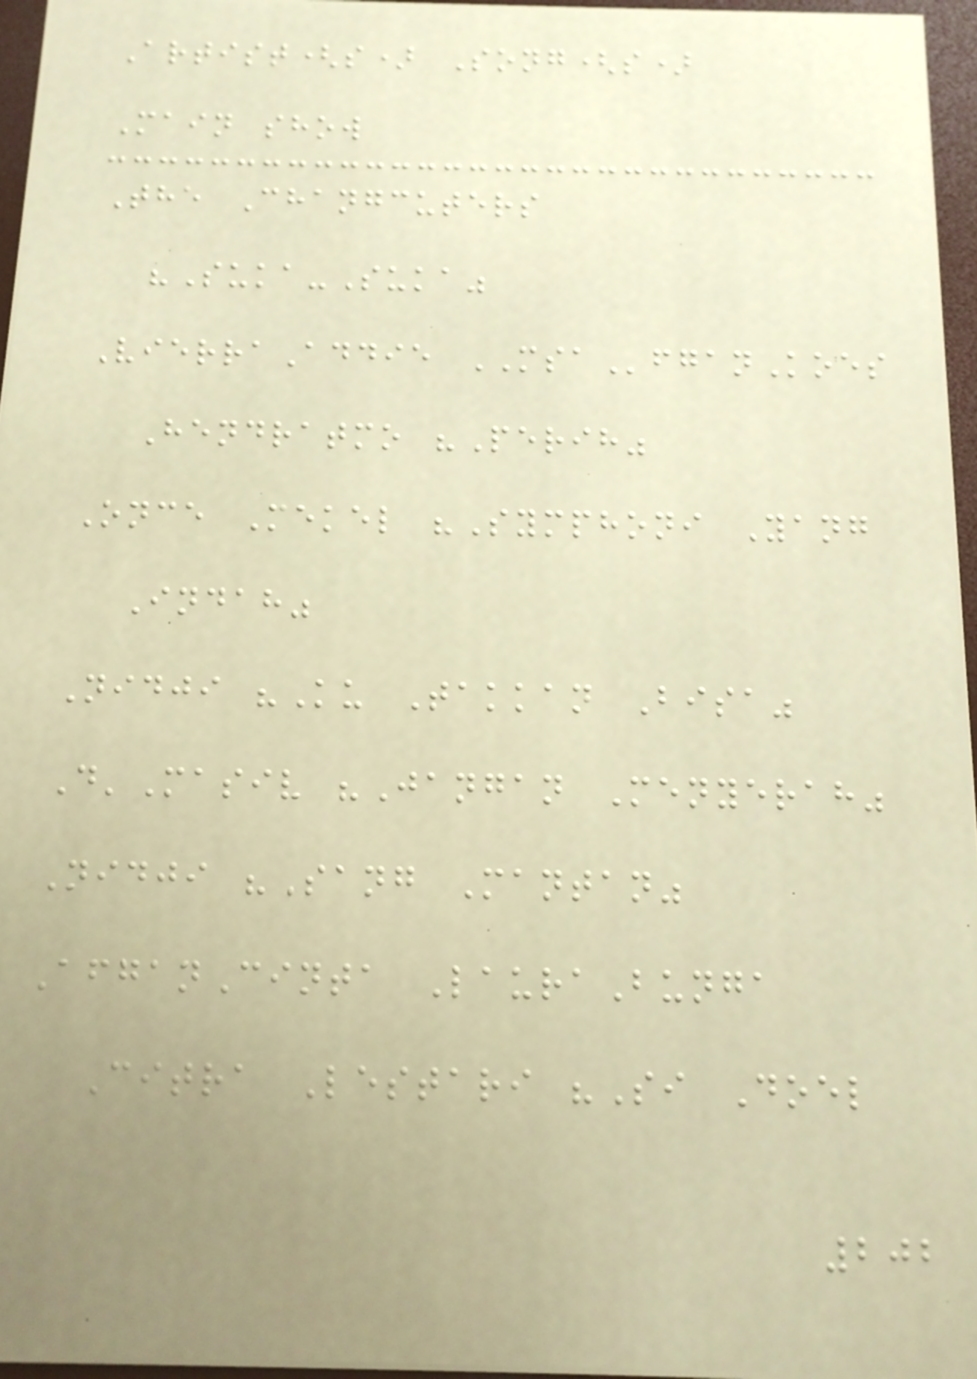Artist(s) Song(s)
Main show
The Changcuters
"Suka-Suka"
VierraAddie MSAfganKoes
Hendratmo "Perih"
Once Mekel "Symphoni Yang
Indah"
Nidji "Ku Takkan Bisa"
D'Masiv "Jangan Menyerah"
Nidji "Sang Mantan"
AfganCinta LauraBunga
Citra Lestari "Si Doel
202
